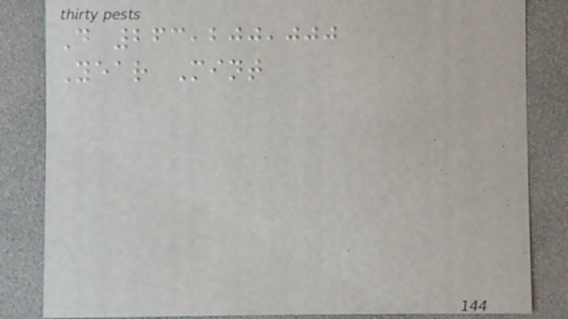D 263,200,000
Year Mint
